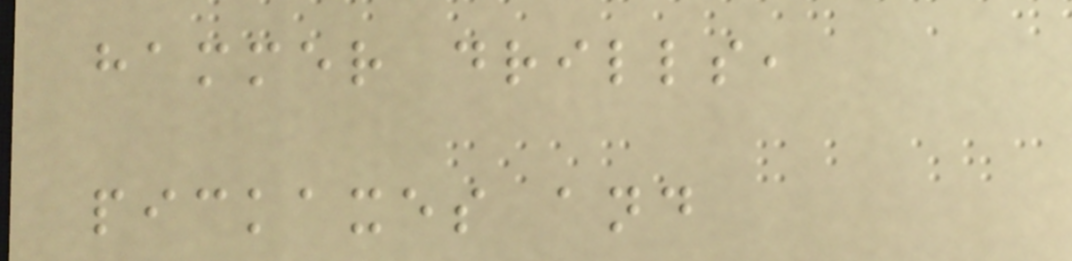hammer drills,
pickaxes and
